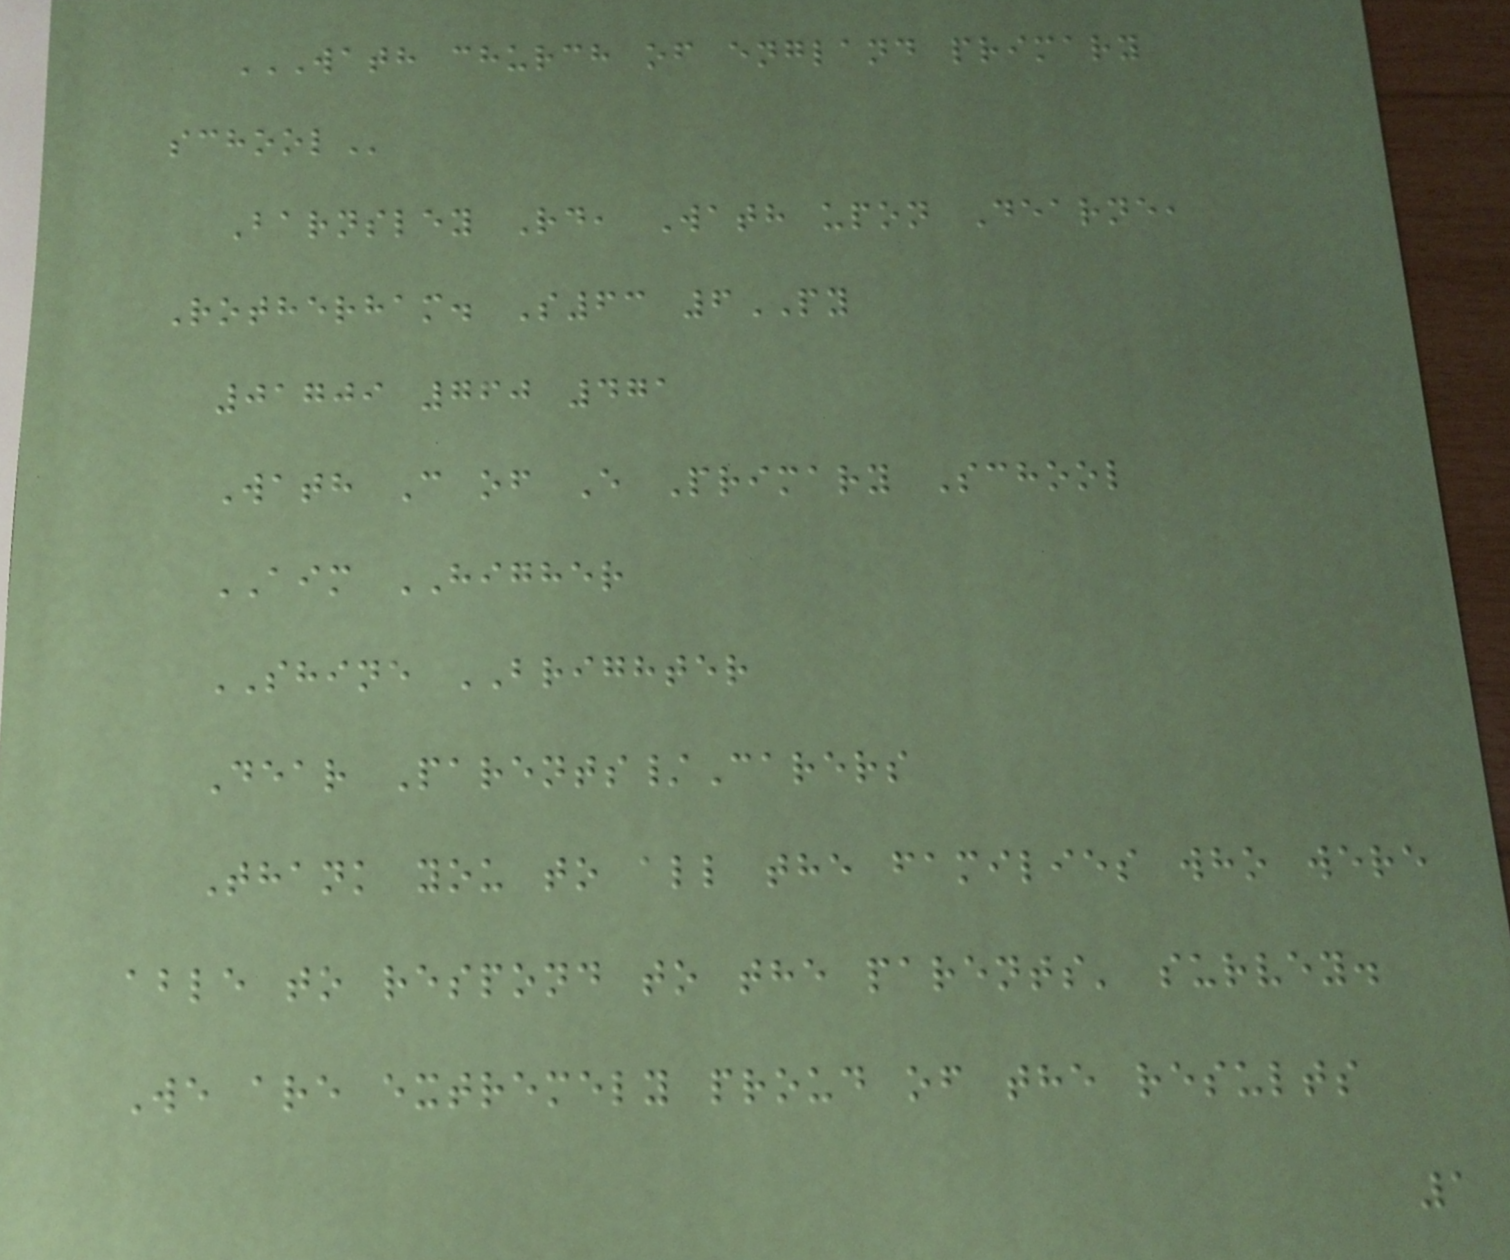WATH CHURCH OF ENGLAND PRIMARY
SCHOOL
Barnsley Rd, Wath upon Dearne,
Rotherham. S63 6PY
01709 760 471
Wath C of E Primary School
AIM HIGHER
SHINE BRIGHTER
Dear Parents/Carers
Thank you to all the families who were
able to respond to the parents' survey.
We are extremely proud of the results
1
